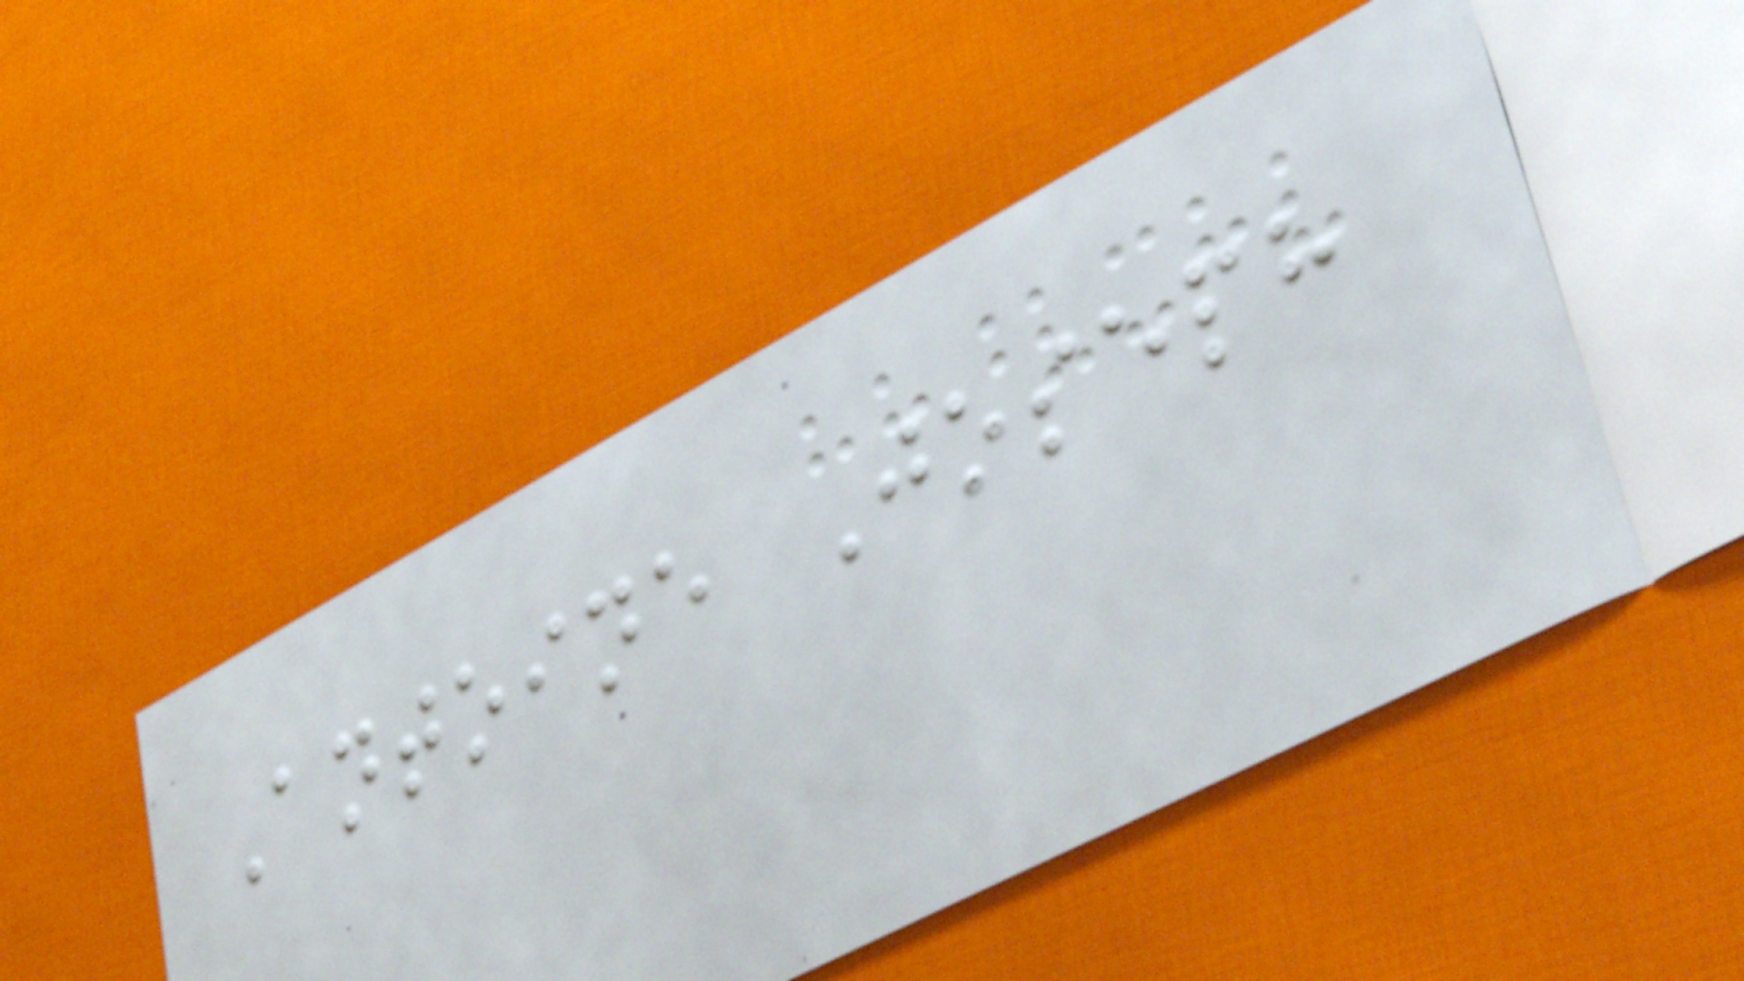Antoine Joseph
